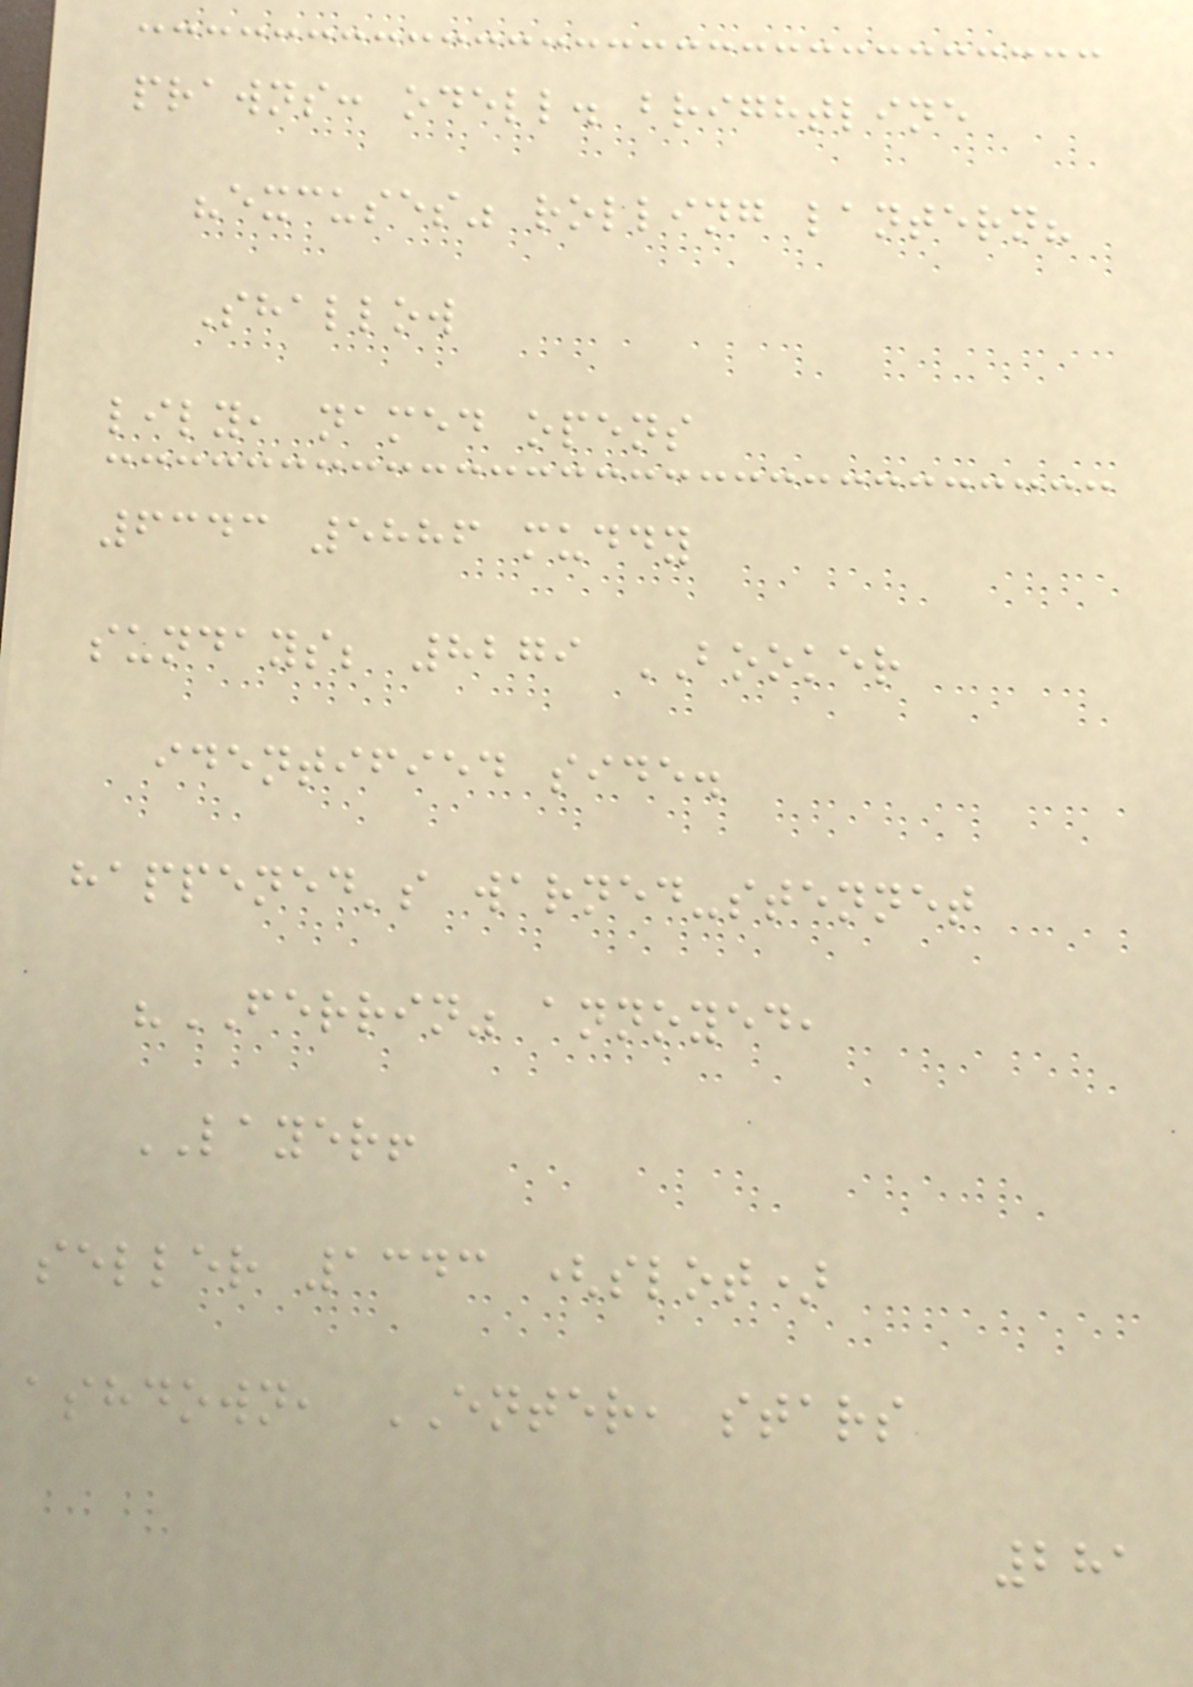prawns: odell. brightline
"excuses" rolling lantern?
Shallow
lily, named opens
6343 5886 muddy
sundays; 8279 BOOKER
identified side.
happened's warned-stennet
"FERRIN" annoyed,
LAYER!
seller 1343 (slot)
ashdown, ENTER, stars
281
